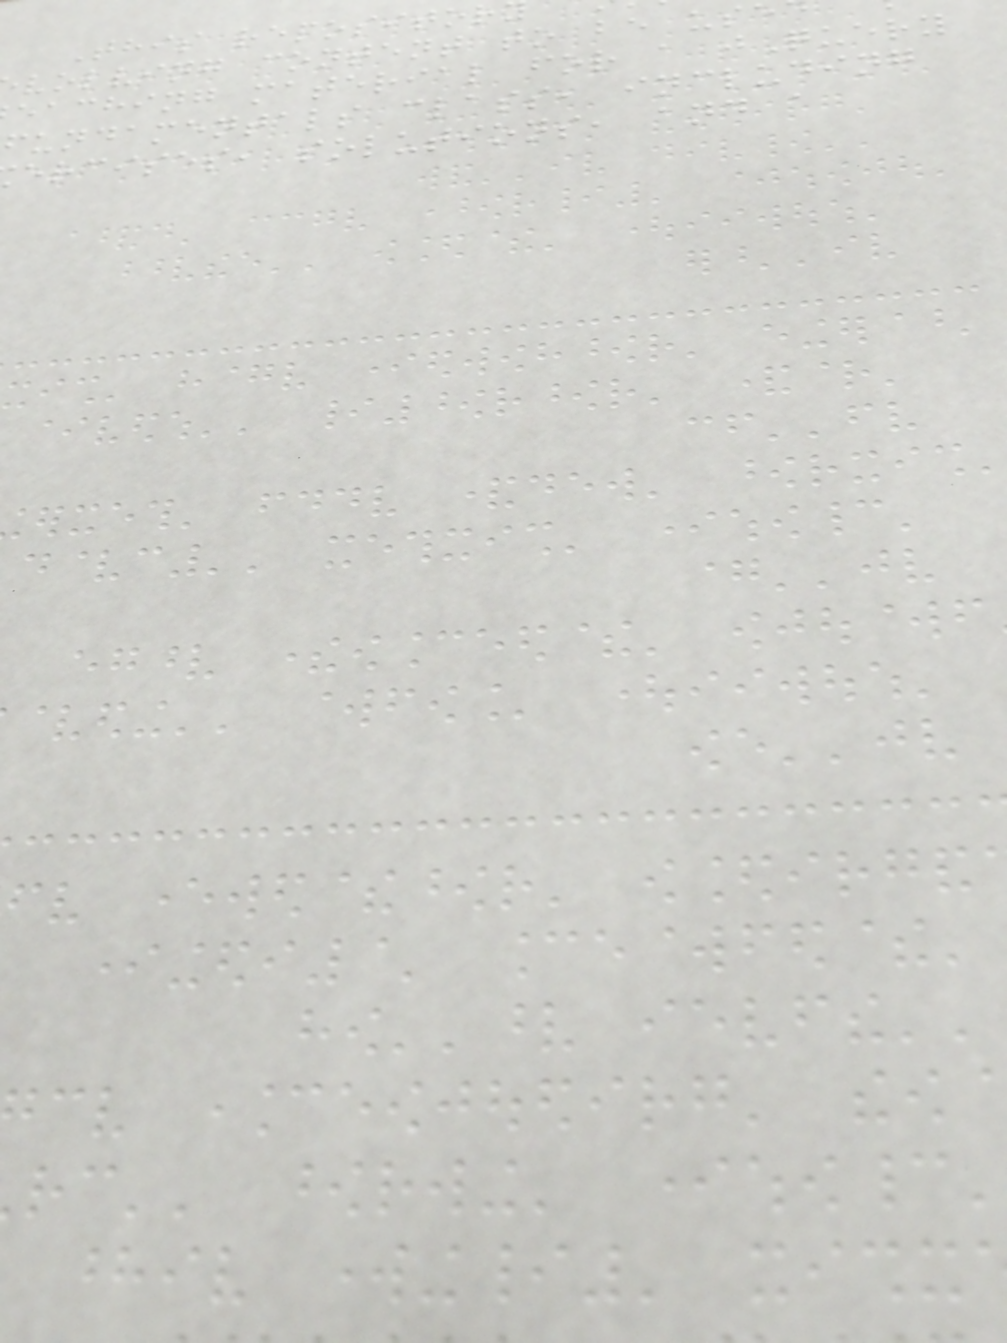This repositor
volving content to be us
eaching material for a jQuery
undamentals class, including
ercises, solutions, and a
